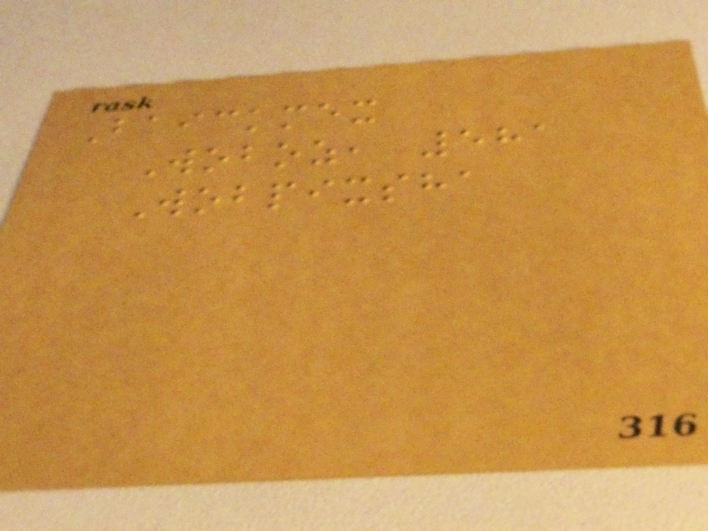Baickmex
Woboz, 581
Wobpixsha
